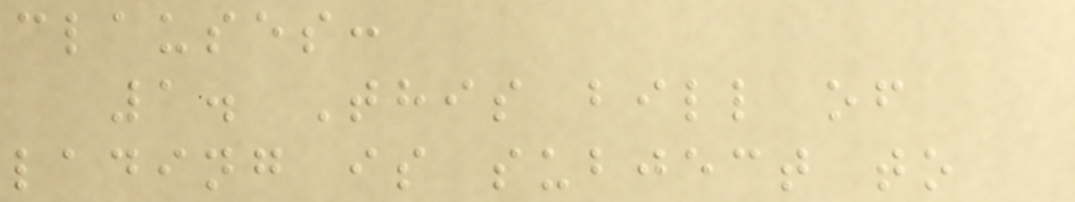clauses:
1. This bill of
lading is subject to
